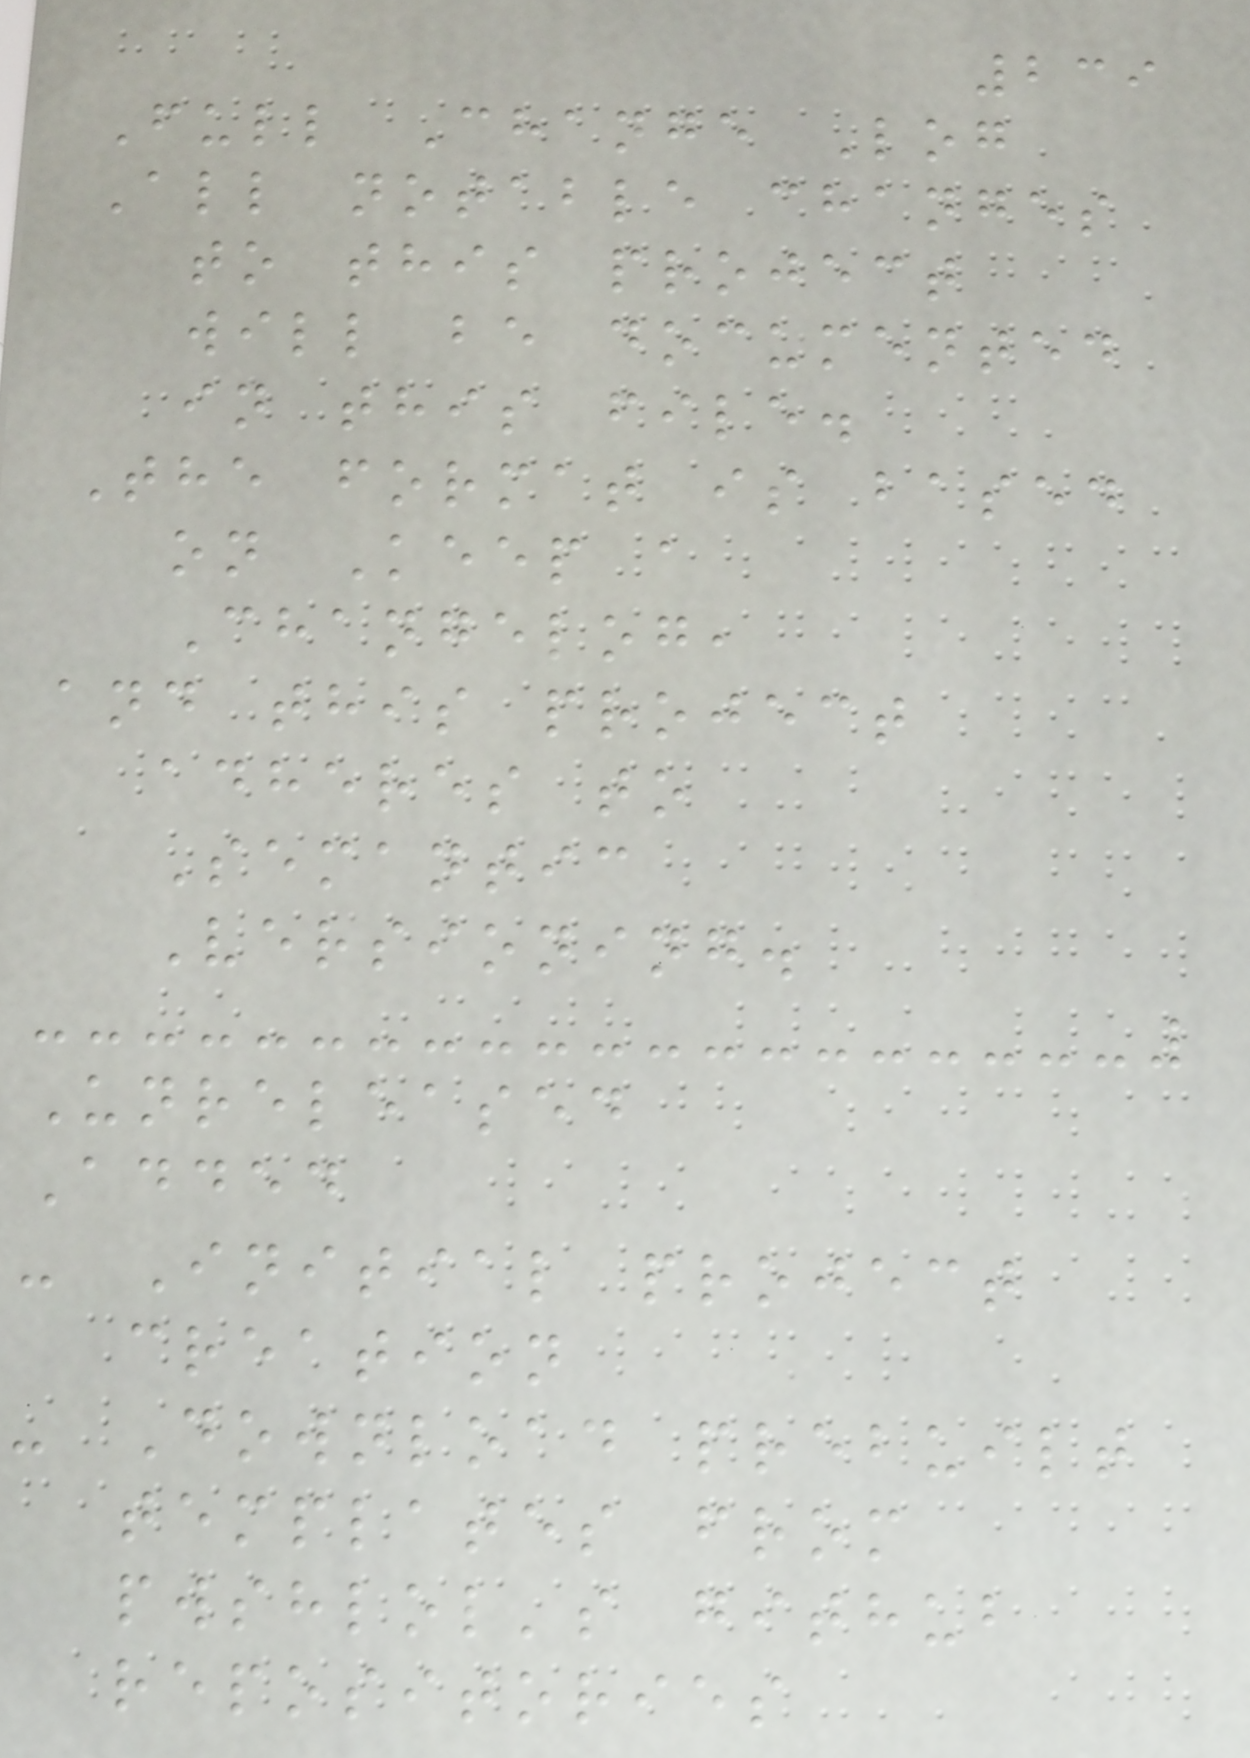239
Full Change Log
All notable changes
to this project
will be documented
in this file.
The format is based
on Keep a
Changelog,
and this project
adheres to
Semantic
Versioning.
Unreleased
Added
- Initial project
creation
- Download prebuilt
templates from
pwshlol's github
repositories
